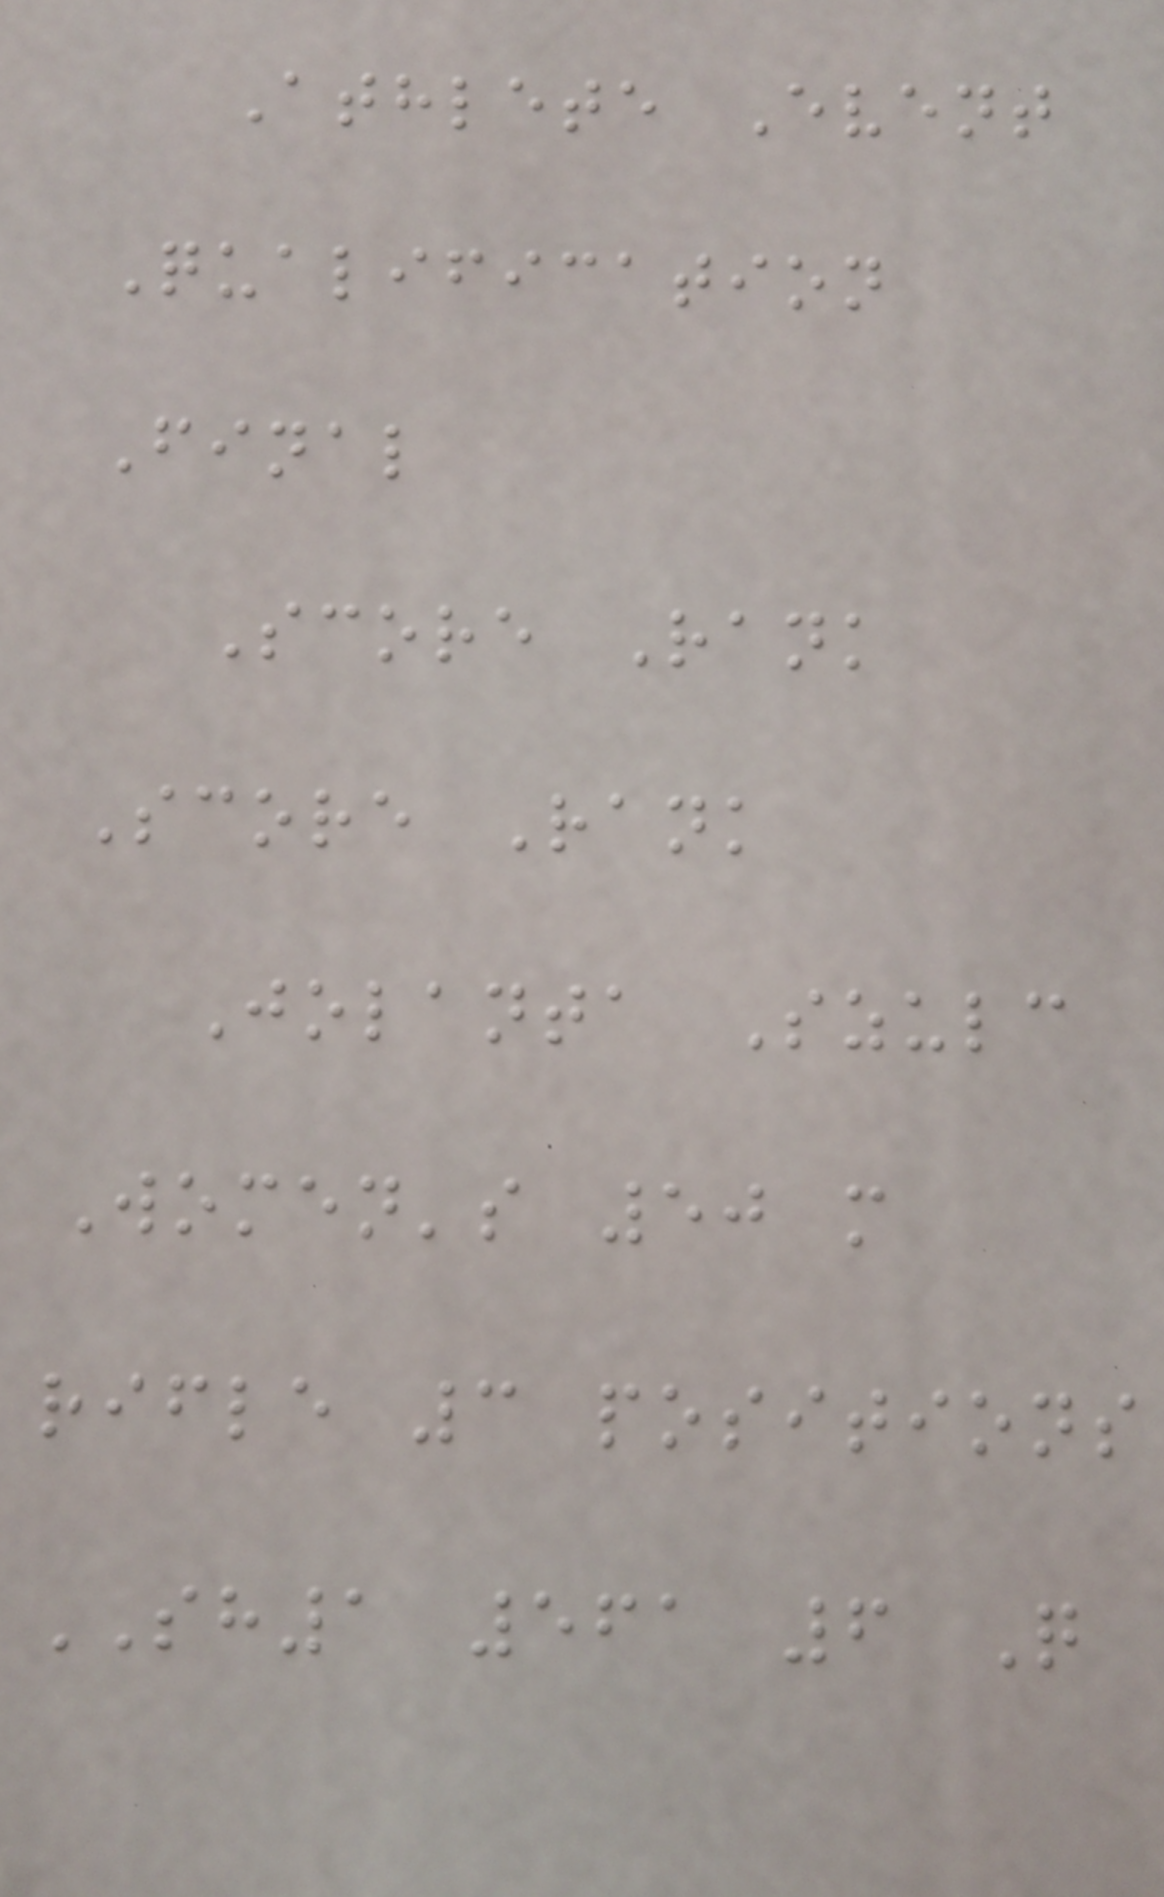Athlete Event
Qualification
Final
Score Rank
Score Rank
Jolanta Szulc
Women's 50 m
rifle 3 positions
SH1 561 6 Q
